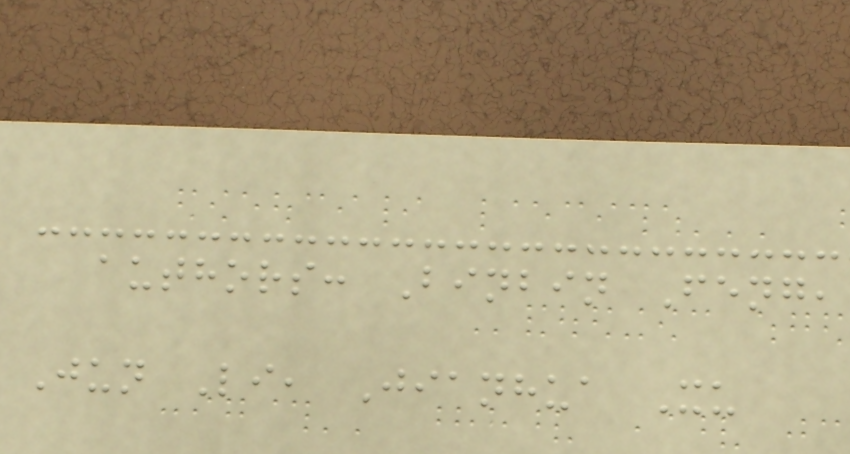authors: Binbin Feng,
Jun Li, Jianhua Xu
